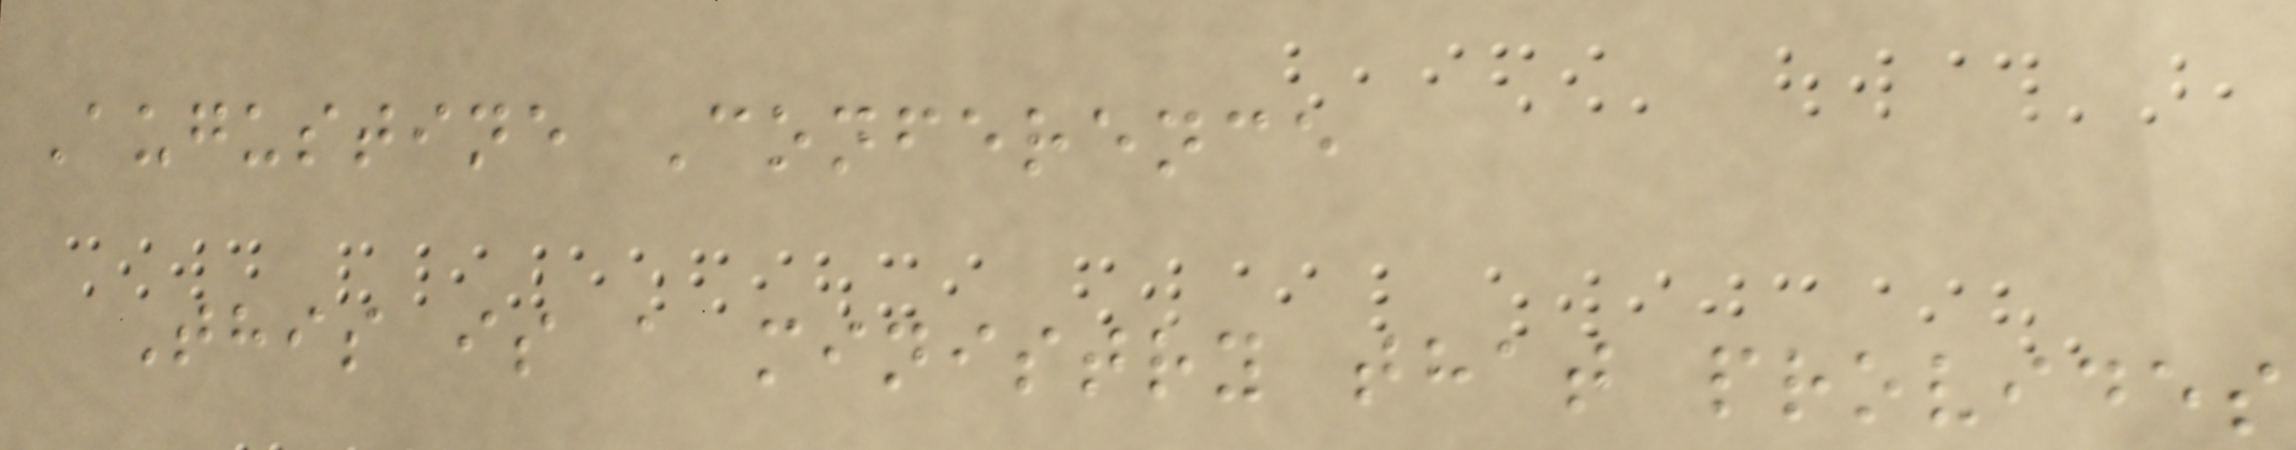Augustine Conference
This is a ministry that provides
